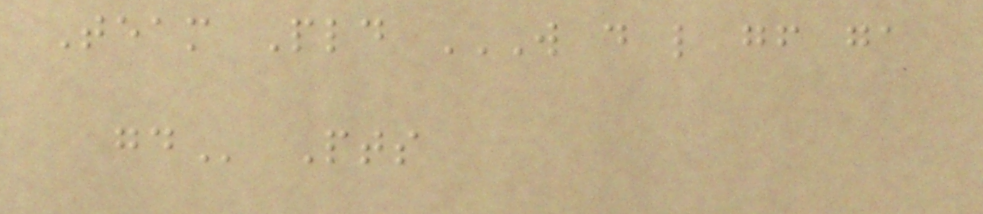Team Pld W D L GF GA
GD Pts
